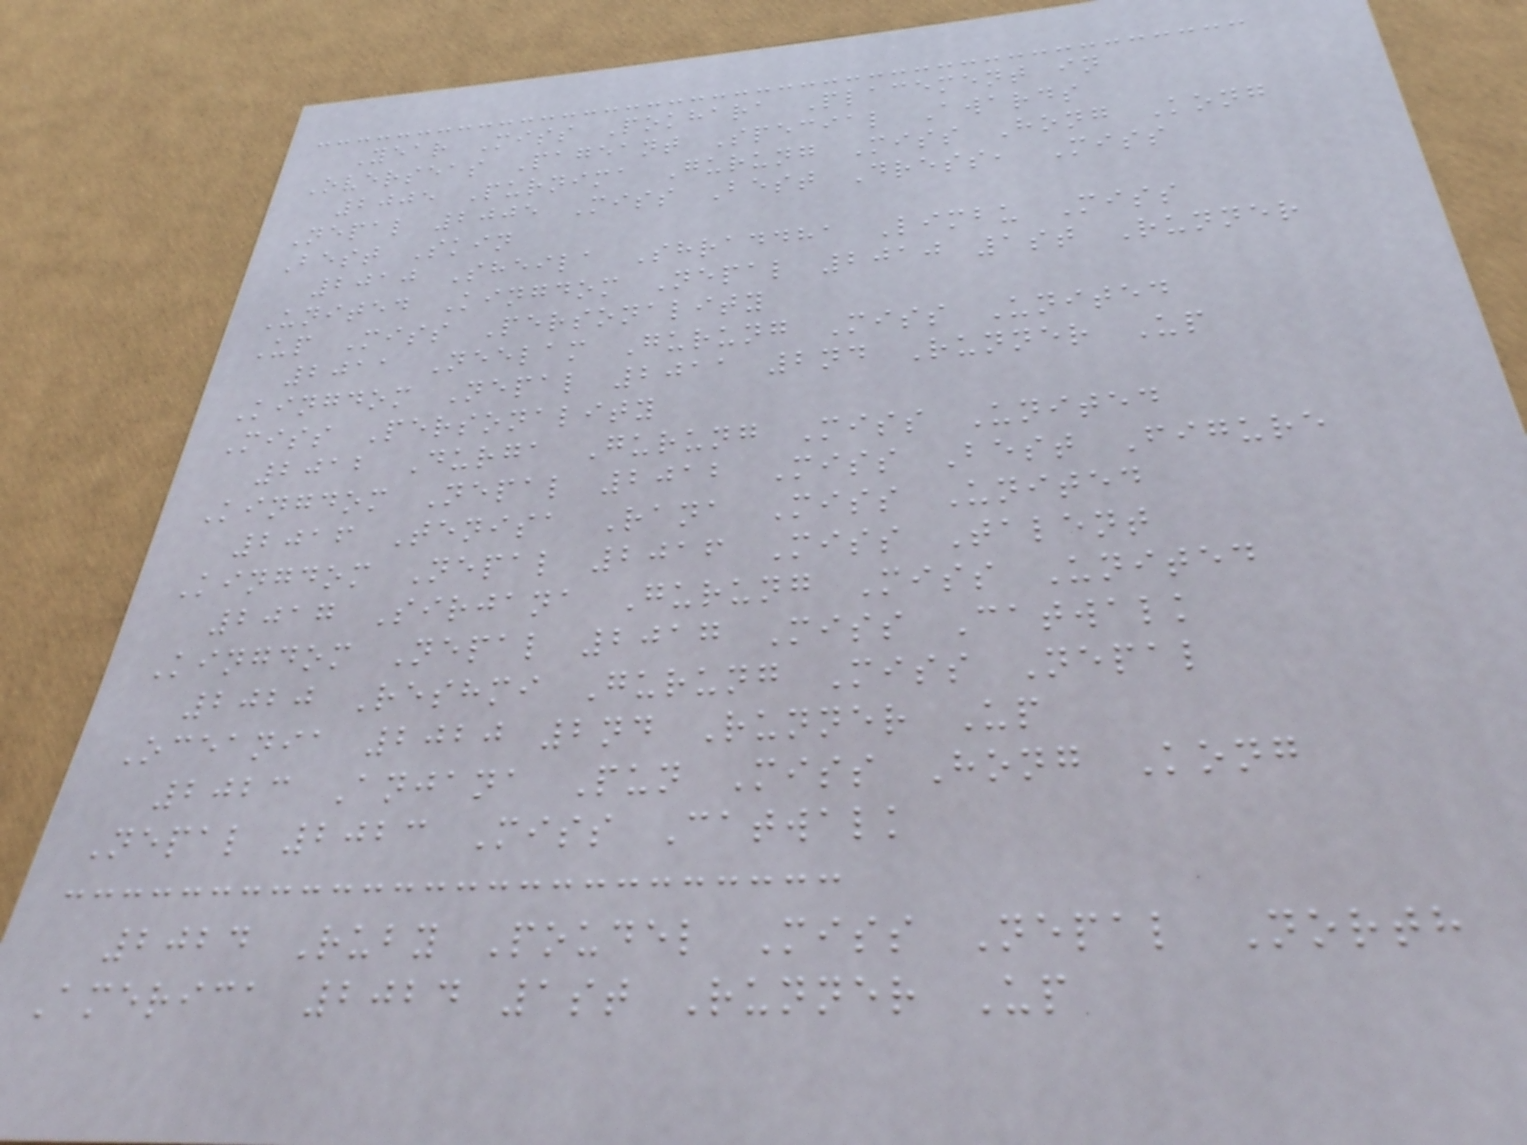Year Miss Pokhara Placement in
Overseas Pageant Special Awards
2005 Purnima Gurung Miss Hong Kong
Nepal 2005 Miss Best Dress, Miss
Best Skin
2010 Sheila Shraddha Limbu Miss
United Kingdom Nepal 2010 1st Runner
Up Miss Personality
2011 Neelam Gurung Miss United
Kingdom Nepal 2011 2nd Runner Up
Miss Personality
2012 Durga Gurung Miss United
Kingdom Nepal 2012 Miss Best Figure
2016 Tenisa Rana Miss United
Kingdom Nepal 2016 Miss Talent
2017 Sirjana Gurung Miss United
Kingdom Nepal 2017 Miss Catwalk
2020 Reshmi Gurung Miss Nepal
Oceania 2020 2nd Runner Up
2023 Anjana Pun Miss Hong Kong
Nepal 2023 Miss Catwalk
2024 Ruby Poudel Miss Nepal North
America 2024 1st Runner Up
